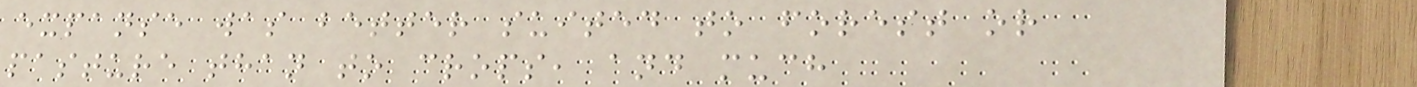expanse was better suited to forest or
pasture than to crops, and much
